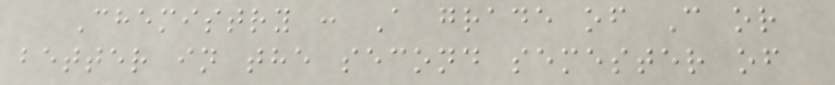Chemistry : A grade of C or
better in the second semester of
